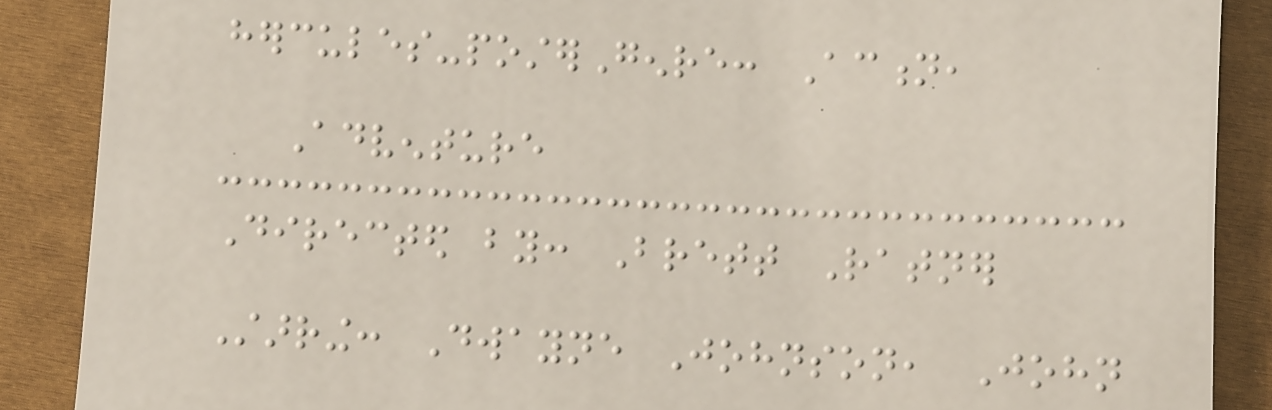hercules-posterGenre: Action,
Adventure
Directed by: Brett Ratner
Starring: Dwayne Johnson, John
